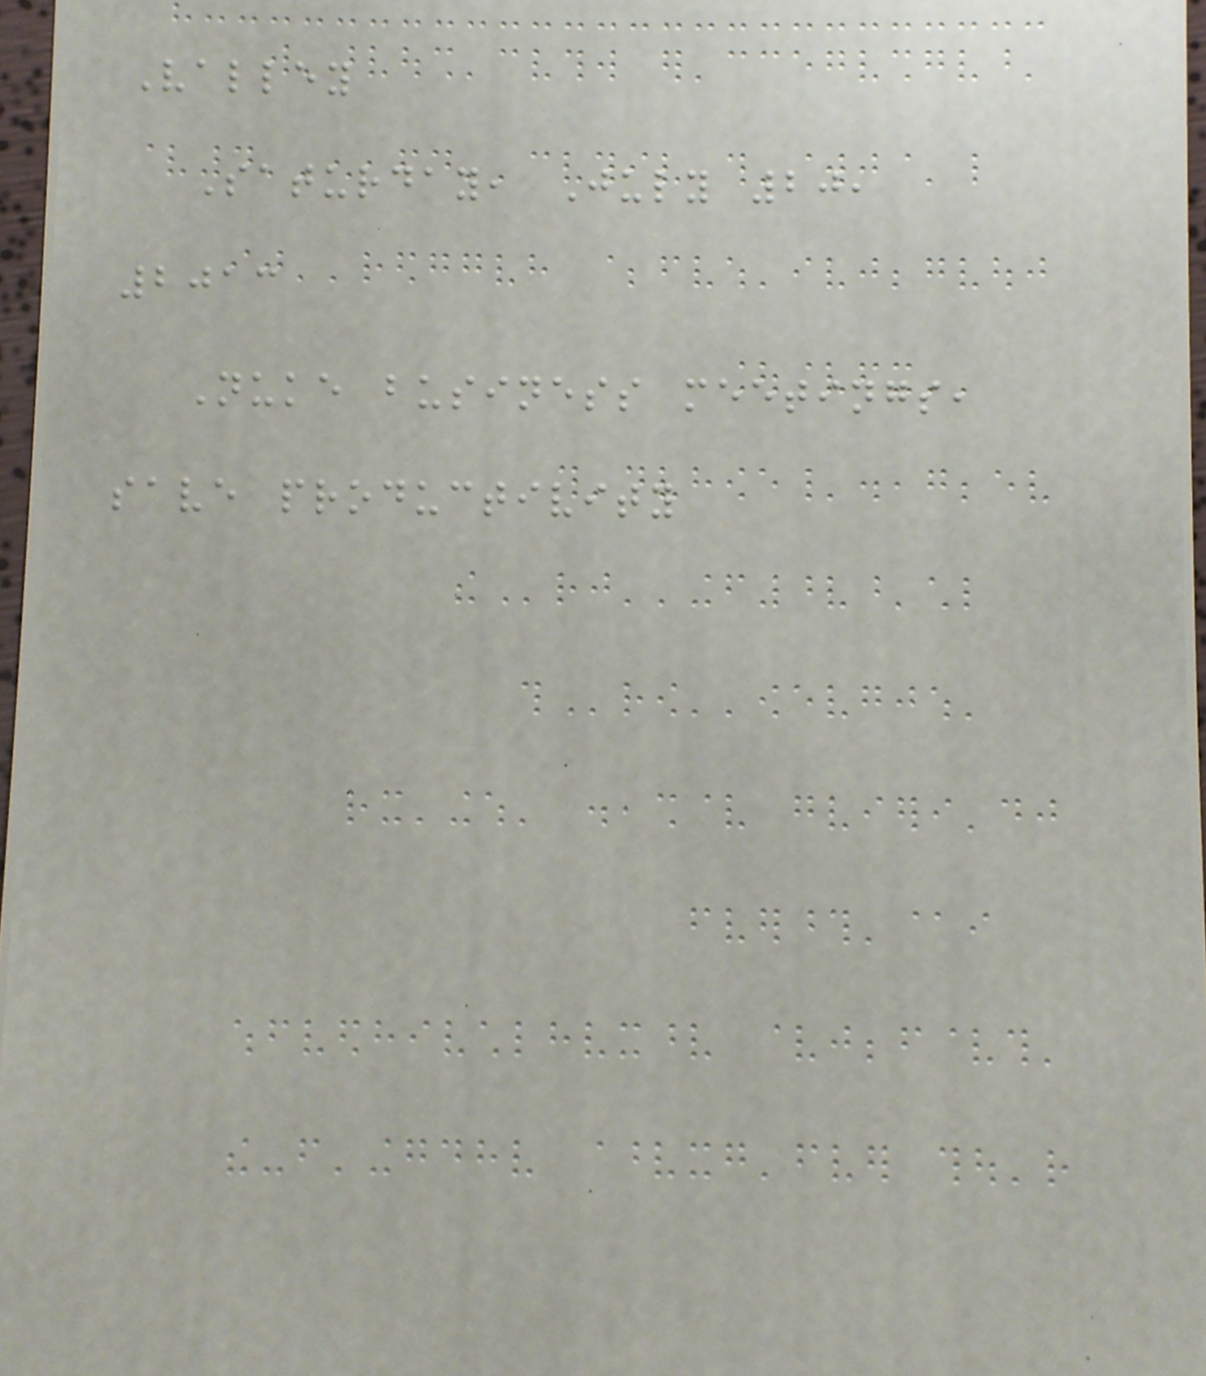Valley
Saturday, July 20,
2013
Nuke business meetings,
save productivity
